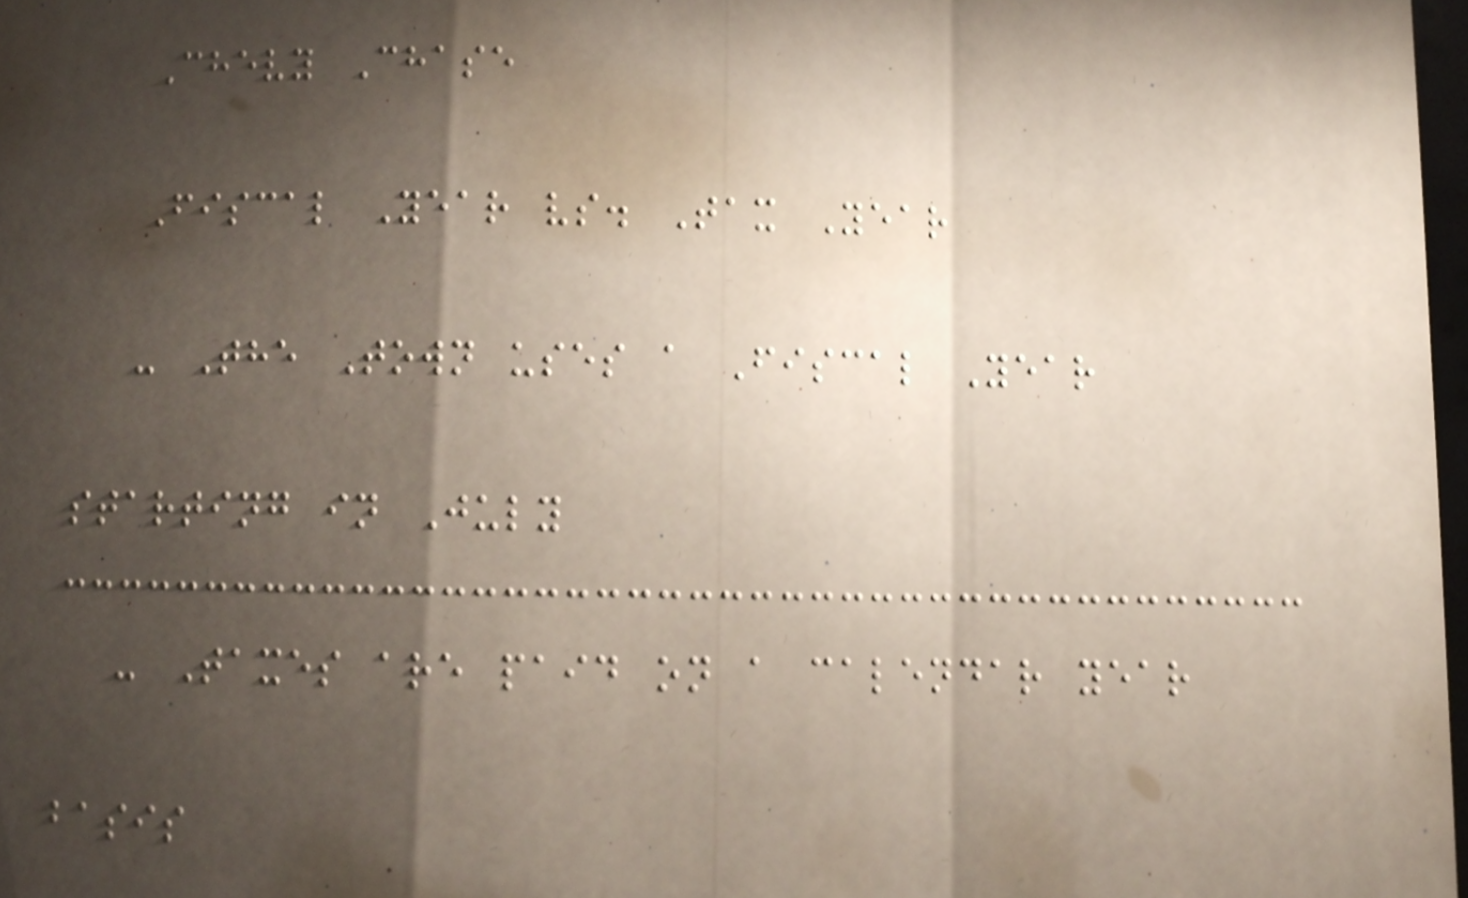Chevy Chase
Fiscal Year vs. Tax Year
- The Town uses a Fiscal Year
starting in July
- Taxes are paid on a calendar year
basis
